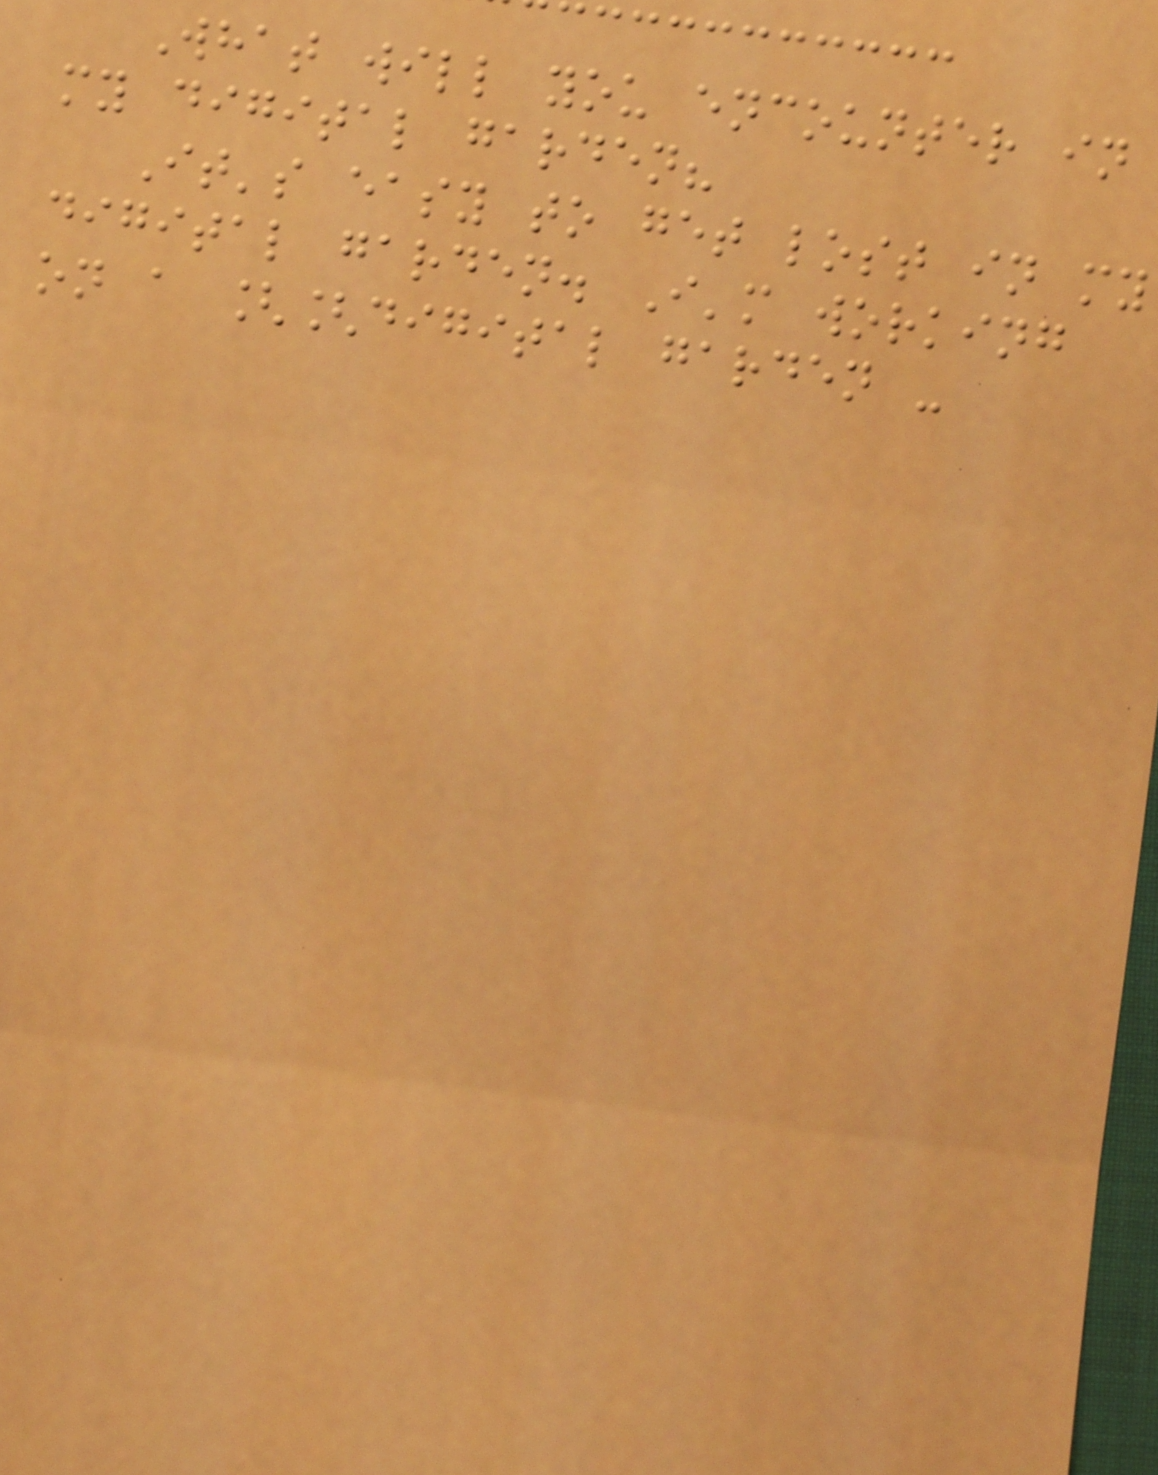What will you encounter in
my digital garden?
It's easy to get lost in my
digital garden. I'm working
on a [[digital garden -
